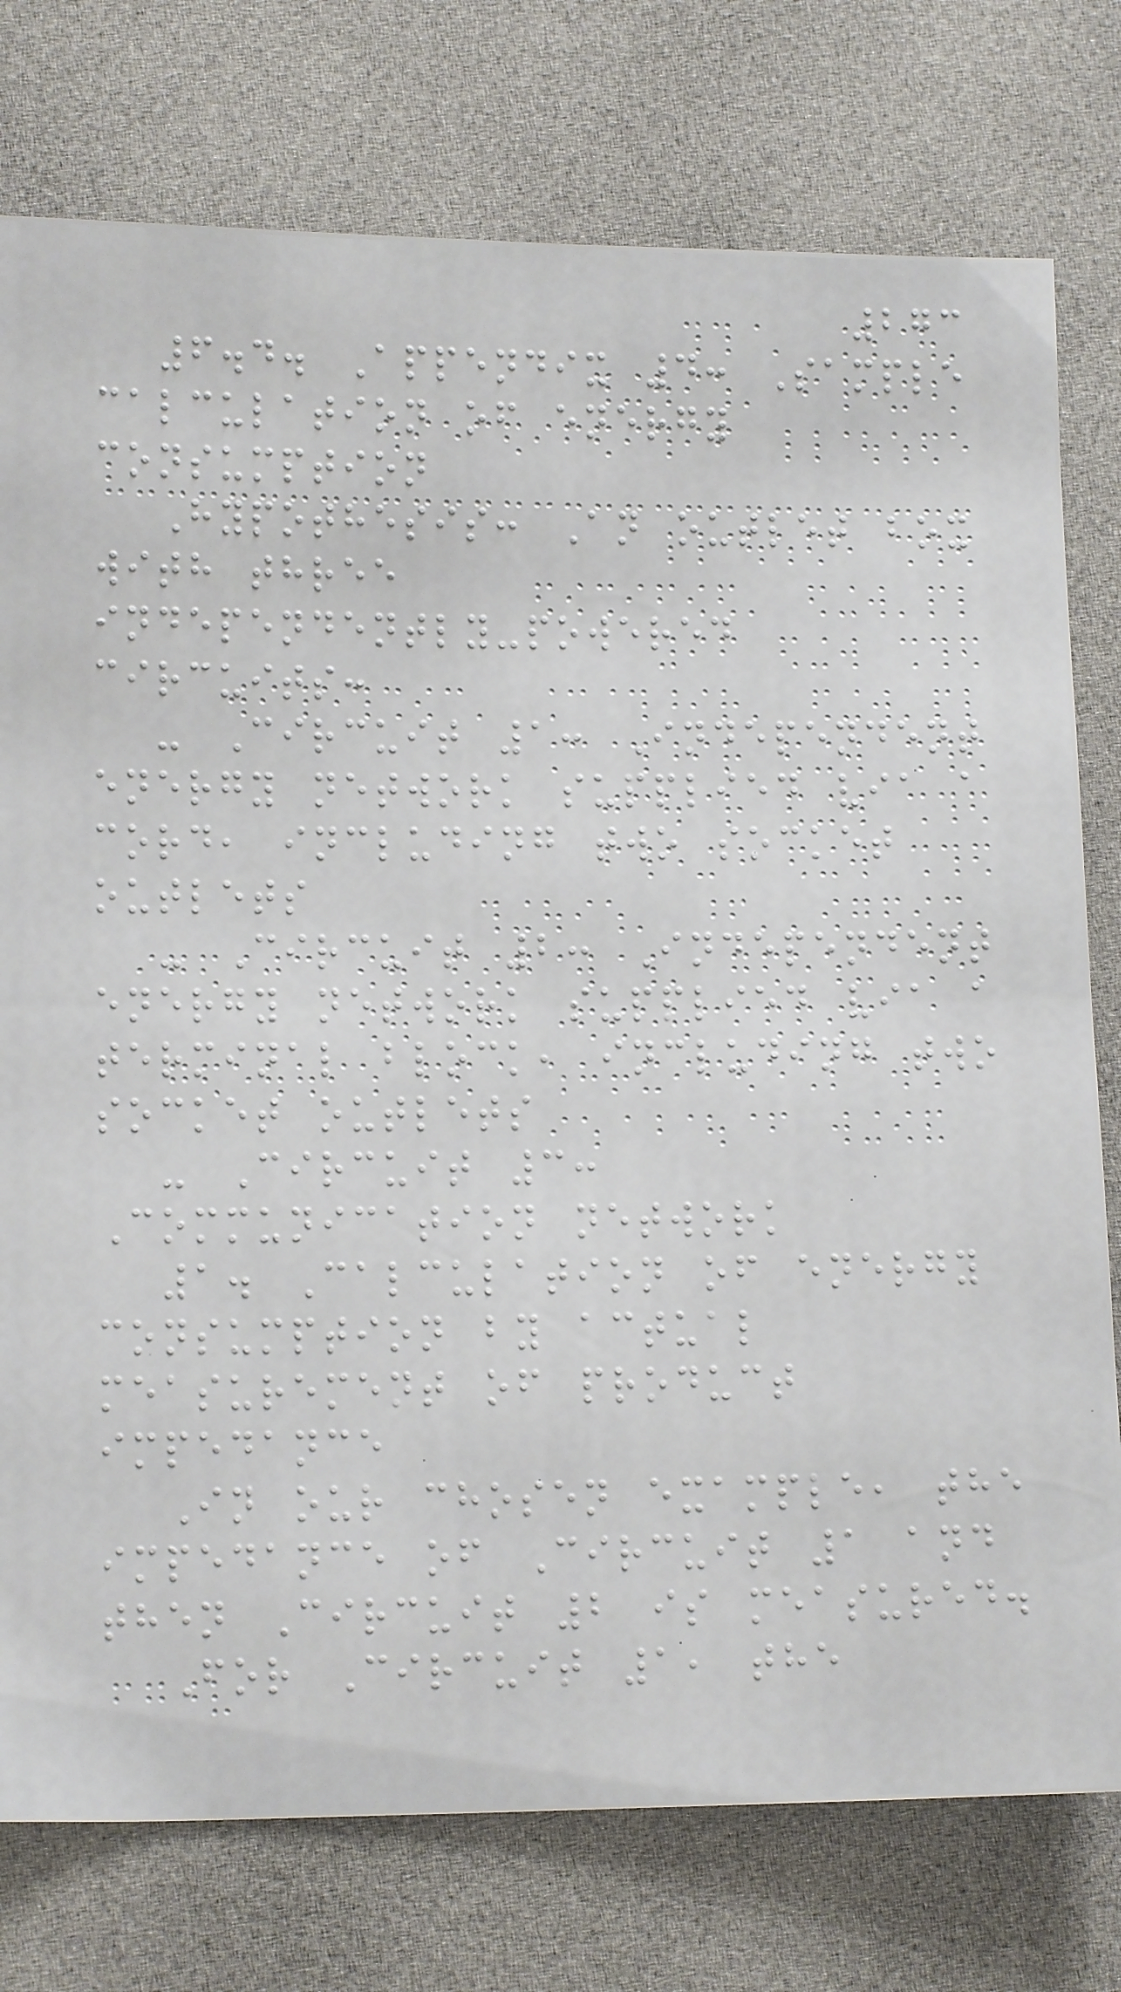273
6.4. Appendix 4: Sample
calculation of energy
consumption
Hypothesis: An outlet box
with three
independently-powered
circuits:
- Circuit 1: Independent
energy network supplied via a
cord, including two socket
outlets
- Circuit 2: Independent
energy network supplied via a
terminal block, including two
socket outlets
- Circuit 3:
Communication network
1. Calculation of energy
consumption by actual
measurement of product
impedance
In our chosen example, the
impedance of Circuit 1 and
then Circuit 2 is measured.
For Circuit 1, the
